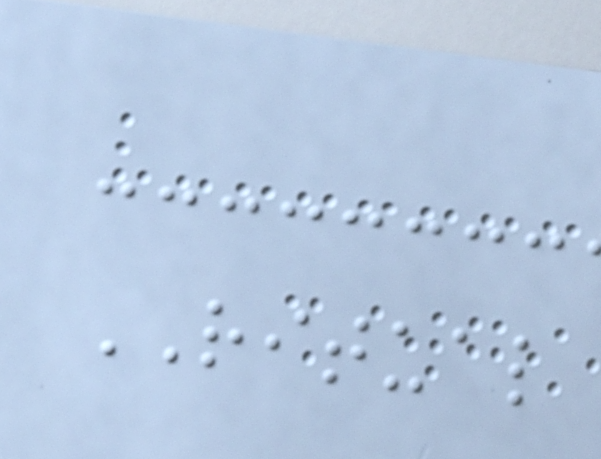RITUAL
